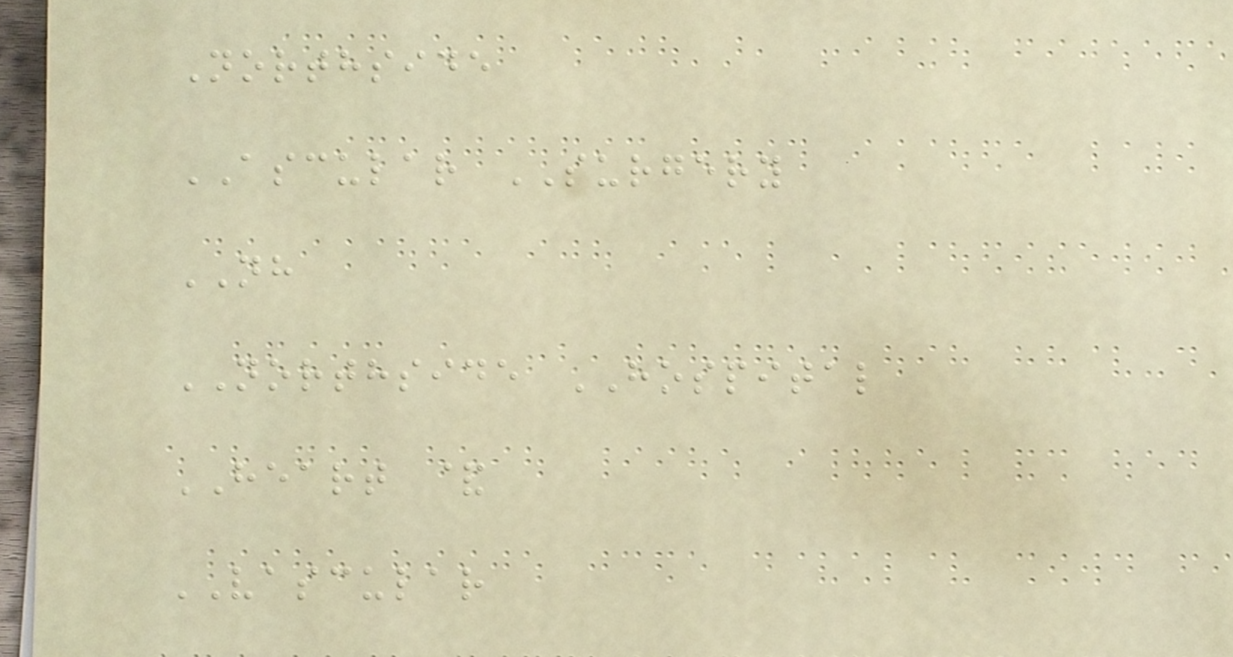Northside
ASCULAR SURGERY
NH
NORTHSIDE HOSPITAL
HEART &
VASCULAR
